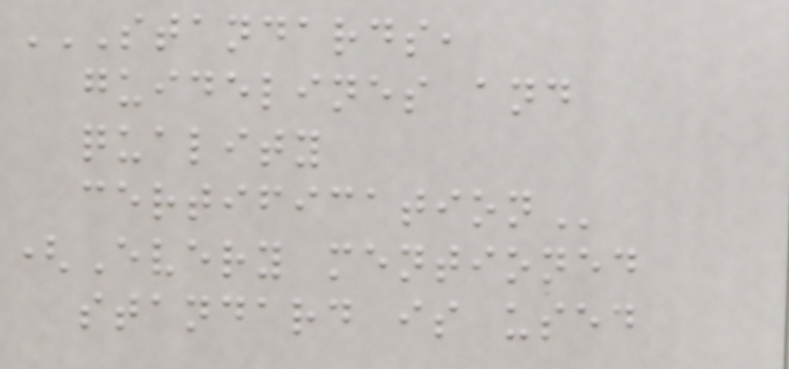STANDARDS,
GUIDELINES AND
QUALITY
CERTIFICATION
(Every mentioned
standard is used
